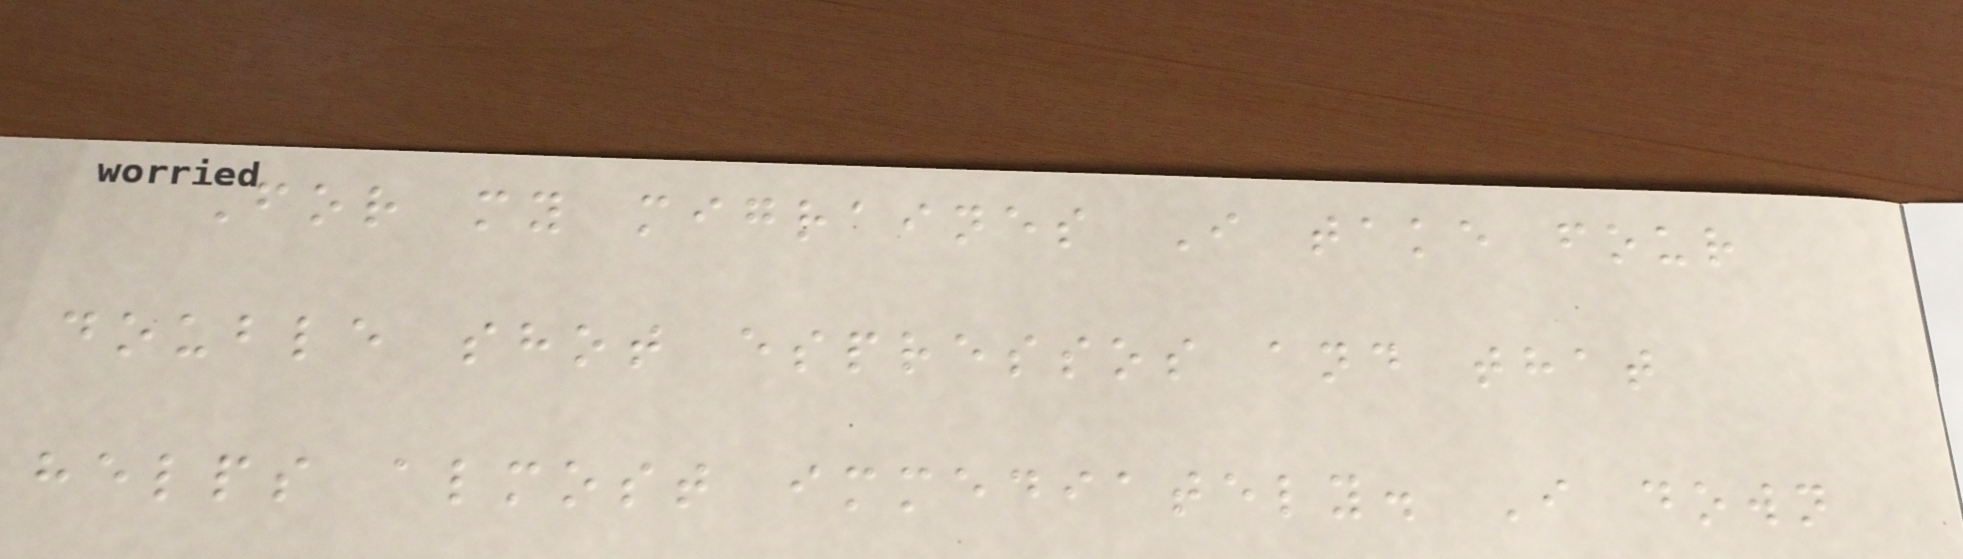For my migraines I take four
double shot espressos and that
helps almost immediately. I down
